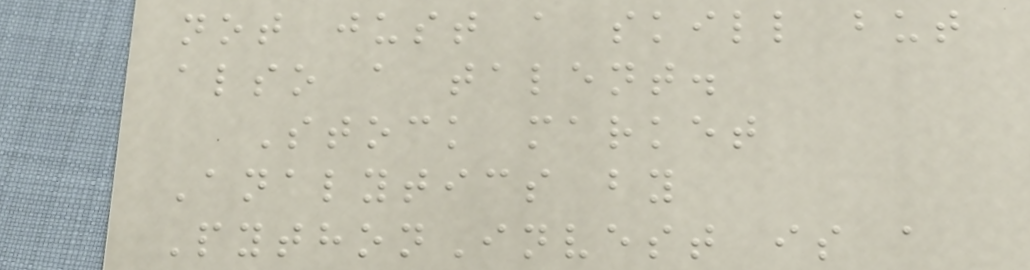not just a skill but
also a talent.
Stock market
Analytics by
PythonInvest is a
